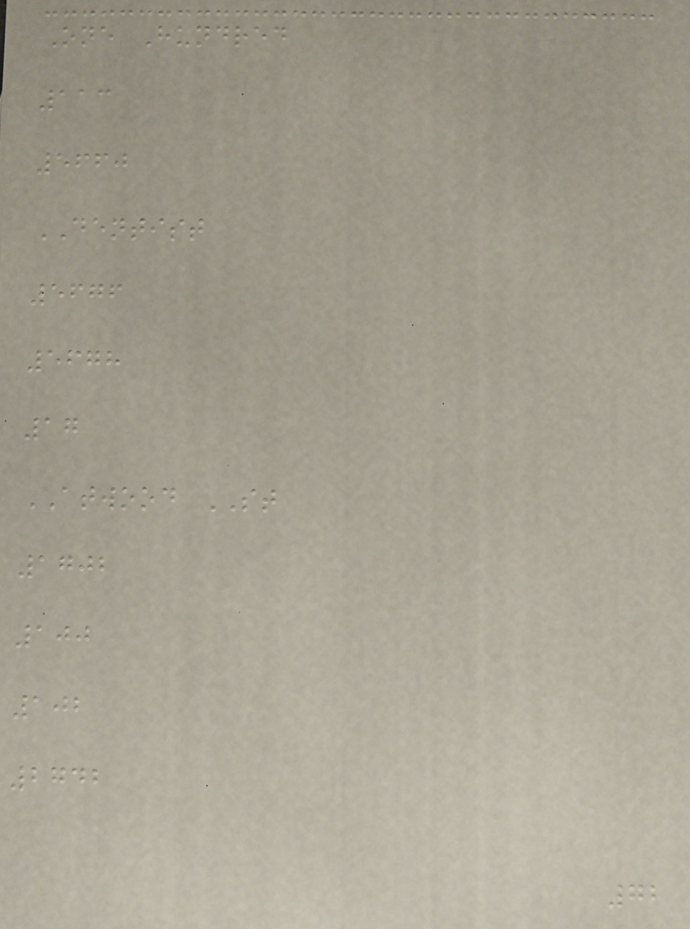One Hundred
113
5660
DENTIST
5676
5678
17
ATWOOD ST
1702
100
102
2742
72
